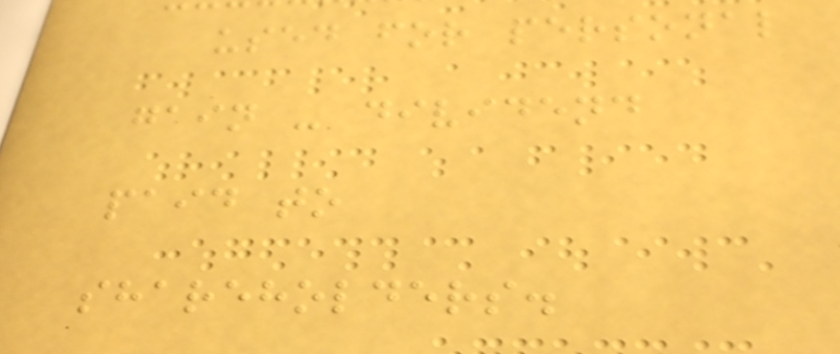used for personal
gain - dividend
paid to
shareholders.
